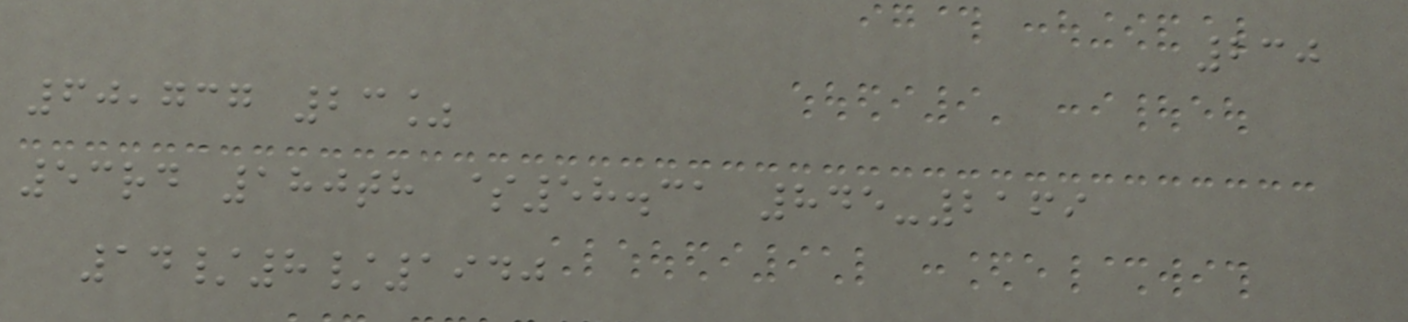230
60,737 23%
53rd 180th $58.31 845-2169
14/8/1940
